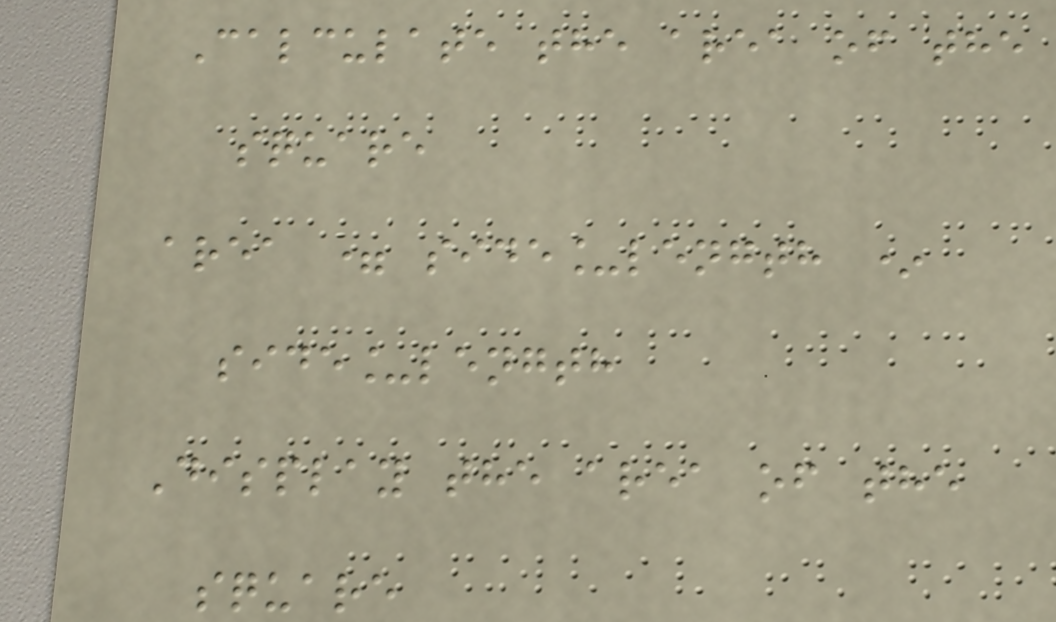Calculate the area of the
square
area = side_length *
side_length
Display the area of the
square
